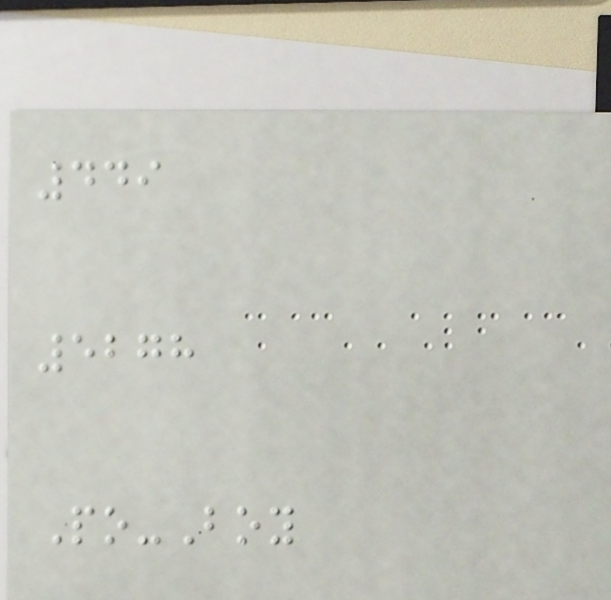449
5278
Po-Boy
